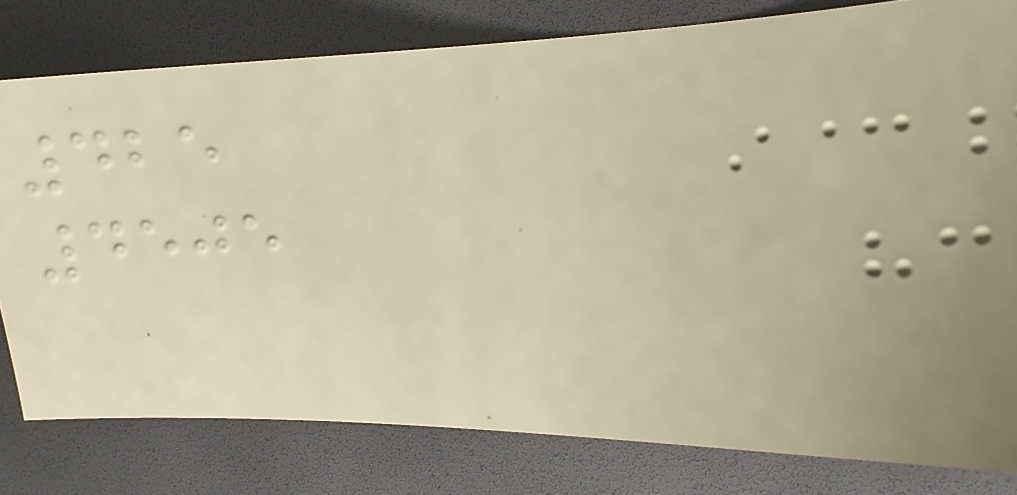425
4505
